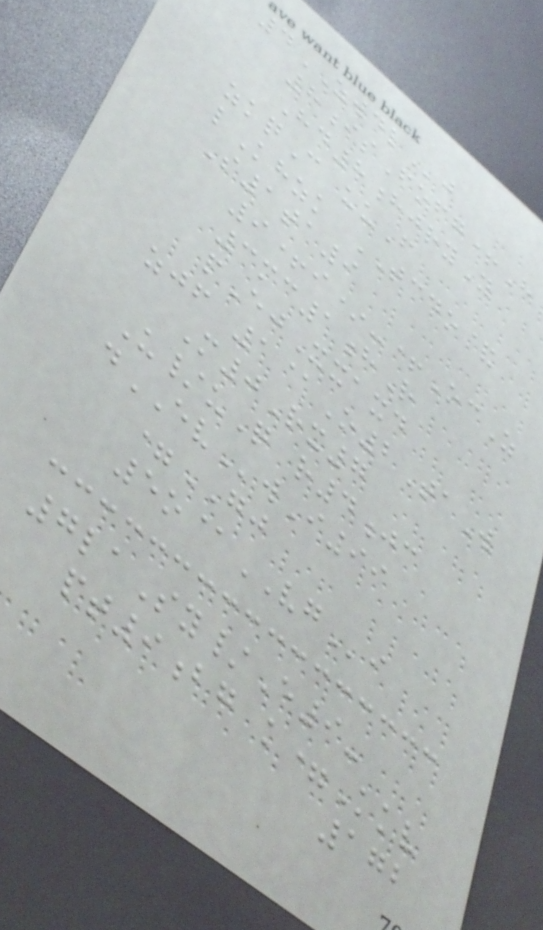4ZWDLj
8isFofg+H
Hd8hjryY
zkqC uuF
lKhzk TCDO&
S1ta9
9+i*-+OcZ
3mc1hR
pEjXxaxd
zjf 1@O2TaW
M0Rx7
U/uQ r4jc
dEVwI99
=GJ
5o@VGi
7laSy/E9-
pt9bg k=Kkv
172
